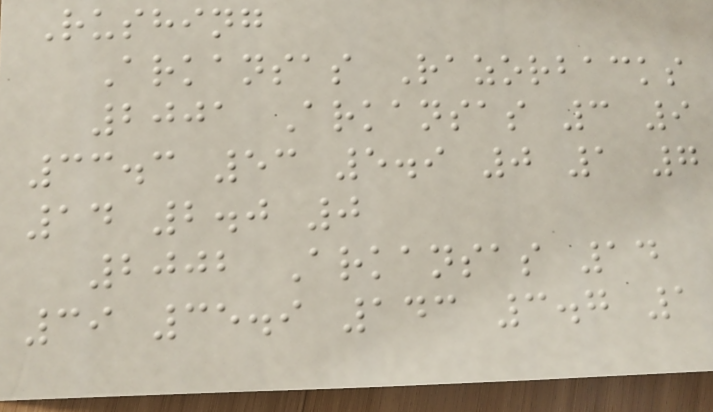Rushing
Arkansas Razorbacks
2001 Arkansas 3 9
33.3 53 5.9 0 1 7
14 2.0 0
2002 Arkansas 14
39 35.9 143 3.7 1
